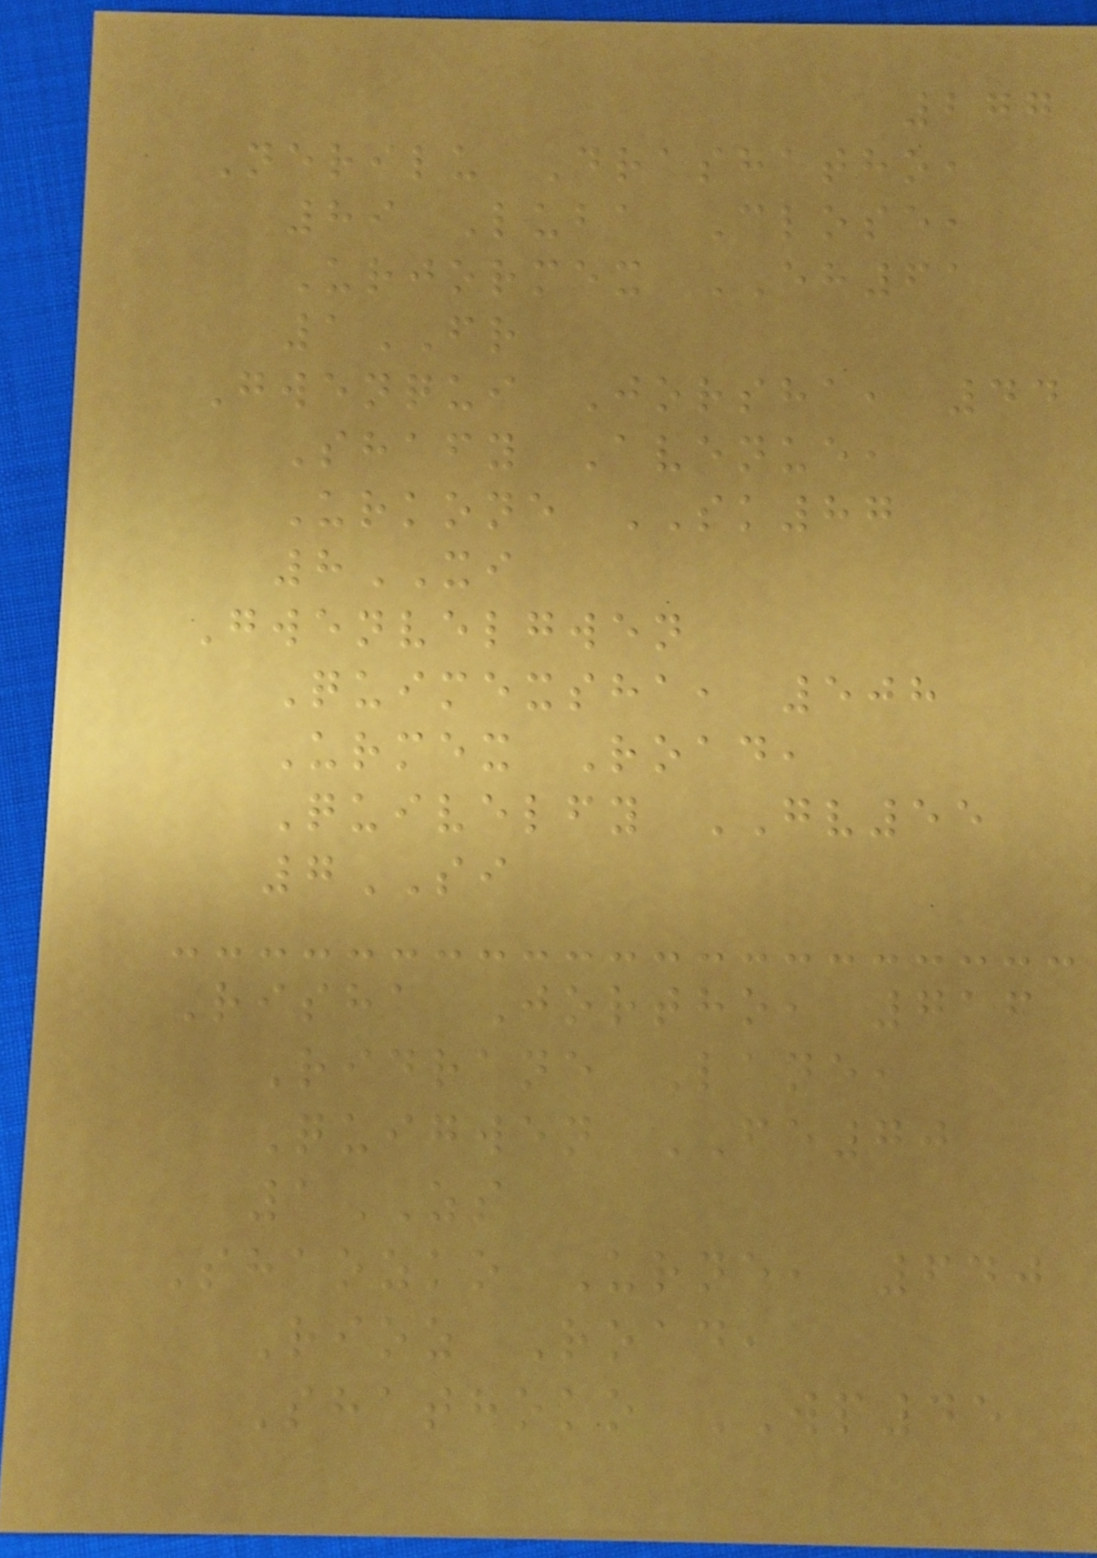277
Nerilu Drashatho,
89 Luba Close,
Urjormex EH61
1FR
Gwenqui Jorsha, 44
Shafy Avenue,
Urkone SK87
8XI
Gwenvelgwen
Quimexsha, 508
Urmex Road,
Quivelfy GV55
7SI
Risha Jortho, 716
Ridrane Lane,
Quigwen FE70
1ZS
Shaozko Urne, 640
Rioz Road,
Shathoko WP45
